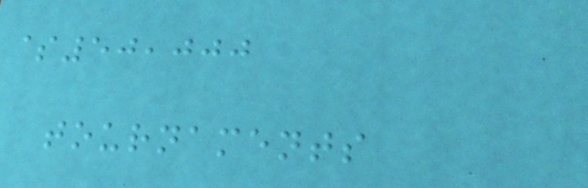$50,000
tournaments
